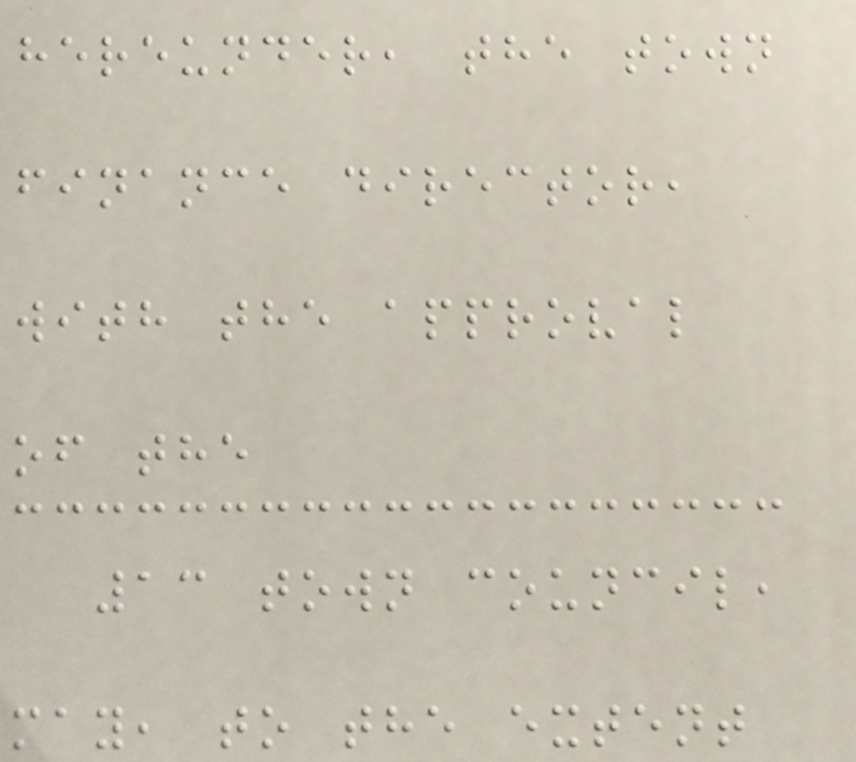hereunder, the town
finance director,
with the approval
of the
13 town council,
may, to the extent
